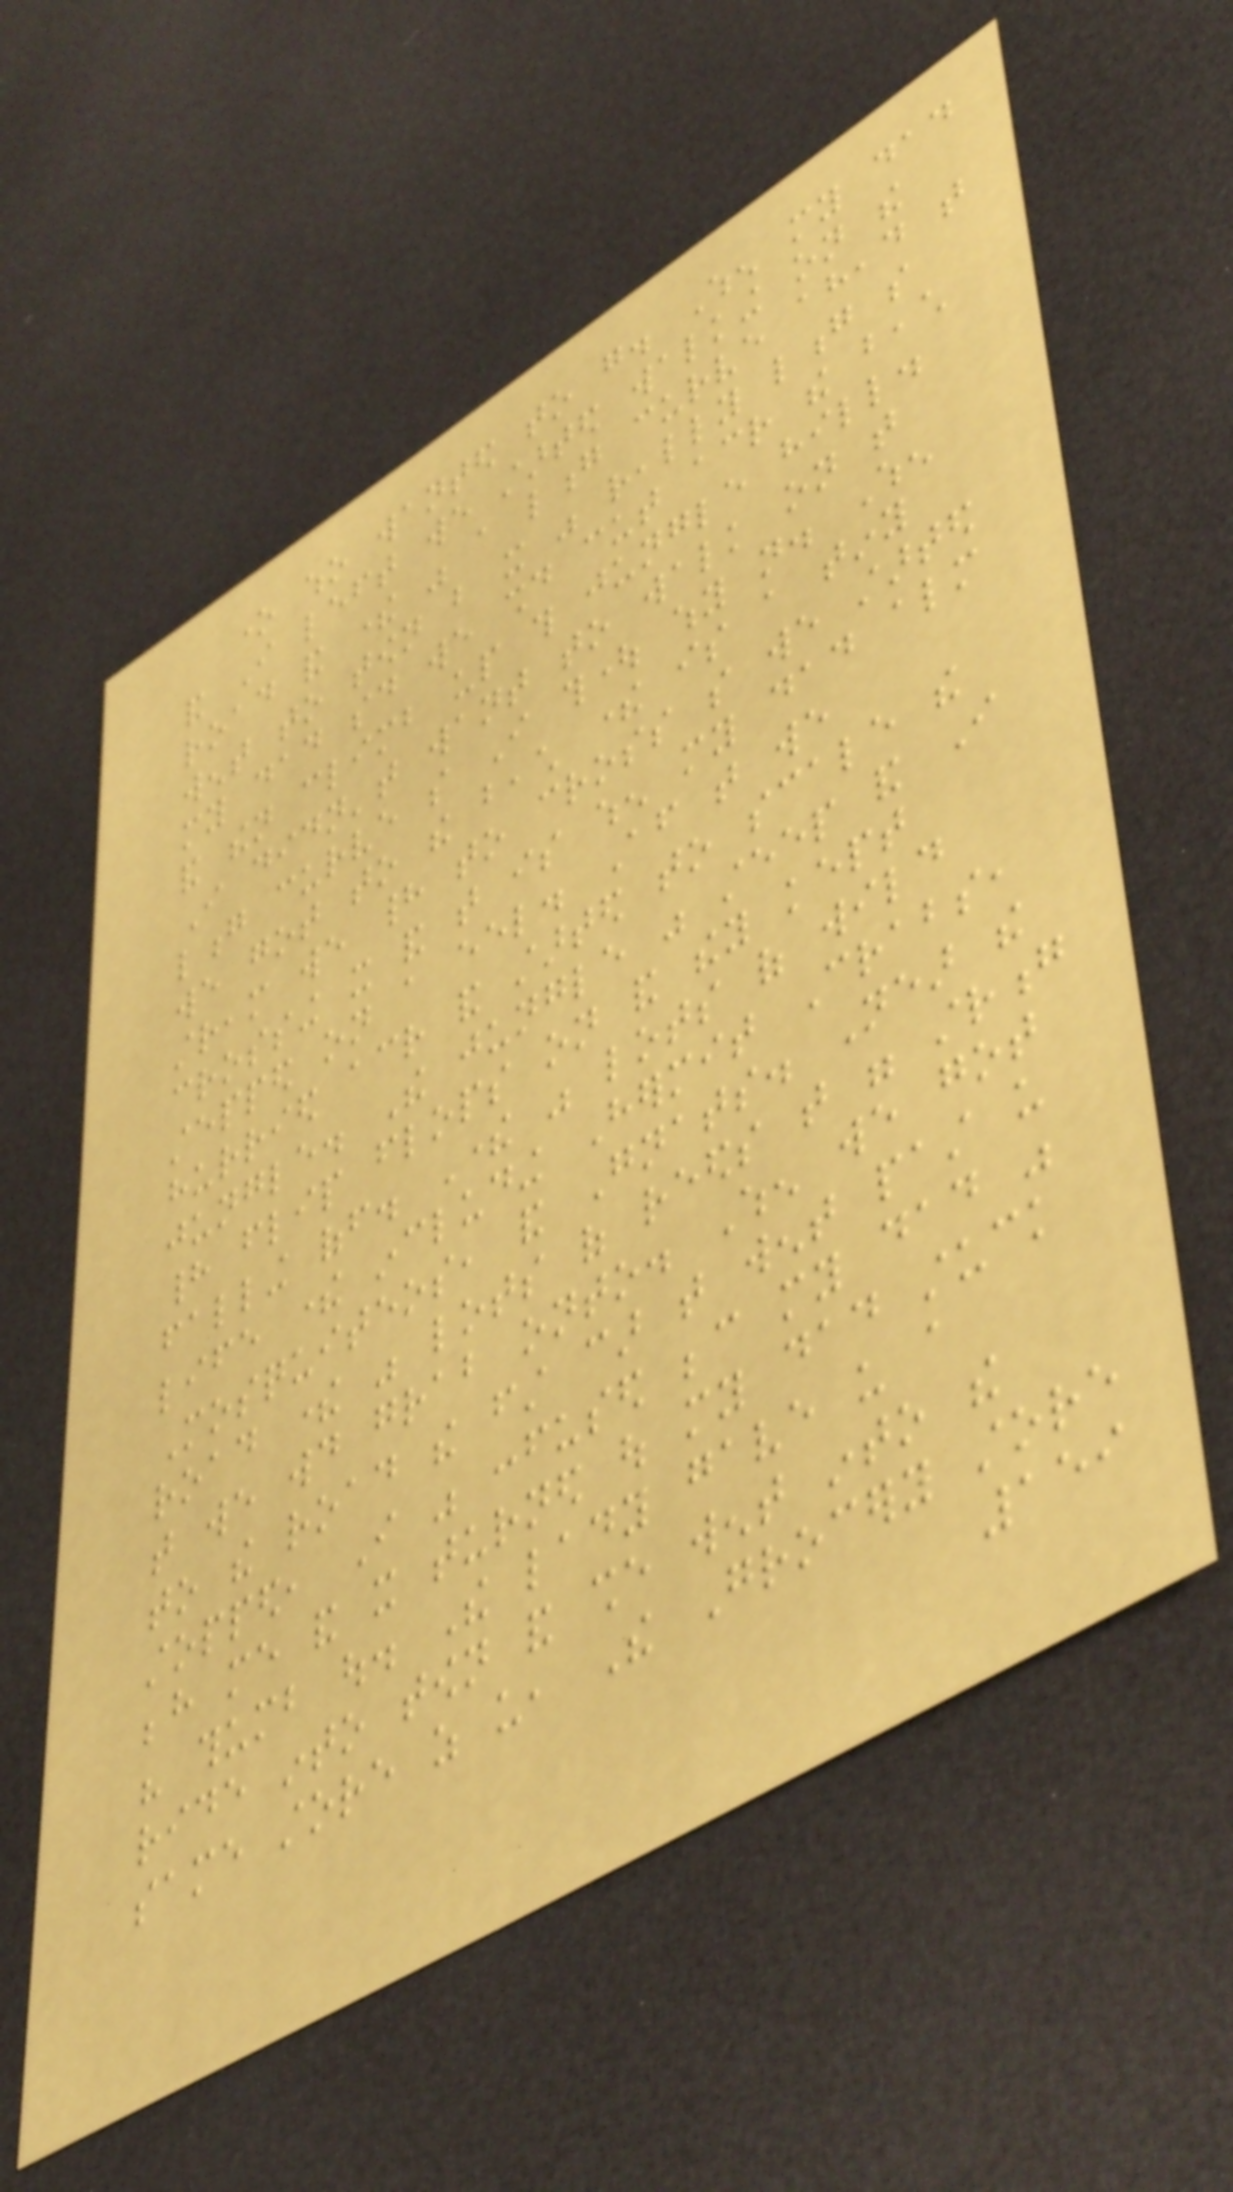one who wanted to go. When my dad
and I left we started walking on the
road and there was a long curve ahead that
went to town but it was really long so
my dad said we should cut across the beach
and then climb up this jungle hill.
I didn't want to walk on that
long curve so I thought why not. When
we got to the beach there is a tiny
stream we had to cross so we started
crossing it and that is when my dad almost
stepped on a eel. After that we
hurried across and started to scale the
jungle. The jungle was steep and I
had flip flops on and they kept
falling off. There was lots of wild
life there including Hermit Crabs,
Mosquiteos, and Gnats. Near the
road there was lots of reeds that were strong
that we would grab onto. When we got
to the road the first car that went past us
stopped, I was confused because my dad was
behind me and it turned out my dad stuck
his thumb out. The lady gave us a
ride into town and she went into the
same store as us, The Grocery store
159
